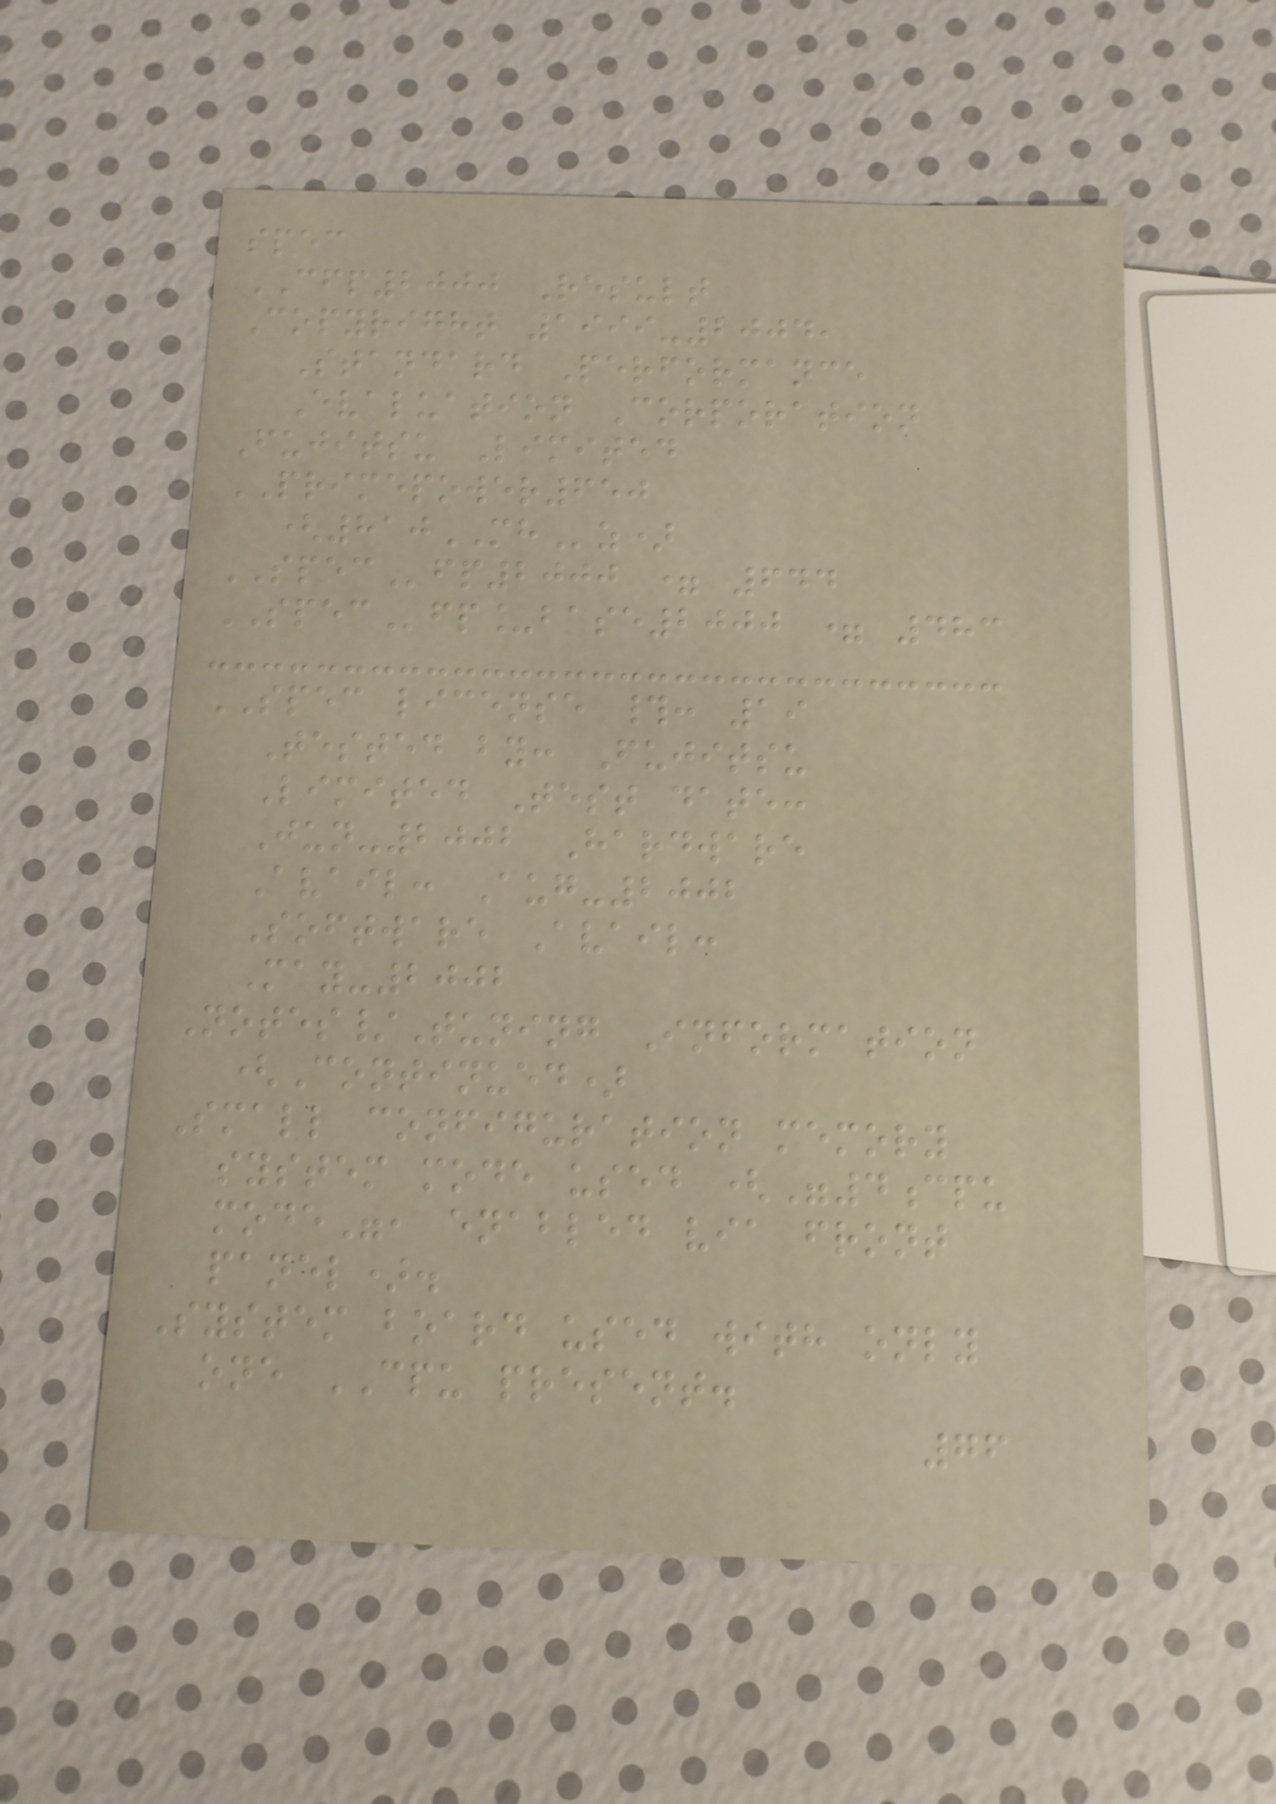spec
CFP2000 Result
Copyright 1999-2004,
Standard Performance
Evaluation Corporation
Fujitsu Limited
PRIMEPOWER650
(810MHz)
SPECfp2000 = 644
SPECfp_base2000 = 483
SPEC license #: 19
Tested by: Fujitsu
Limited Test date:
Jun-2002 Hardware
Avail: Aug-2002
Software Avail:
May-2002
Notes/Tuning Information
(Continued)
Small configuration memory
system mode used ("4cpu
mode", enabled via front
panel).
System board used with only
one CPU present.
76
